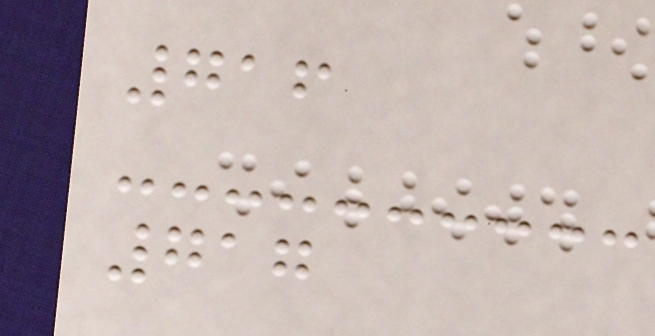716
717
